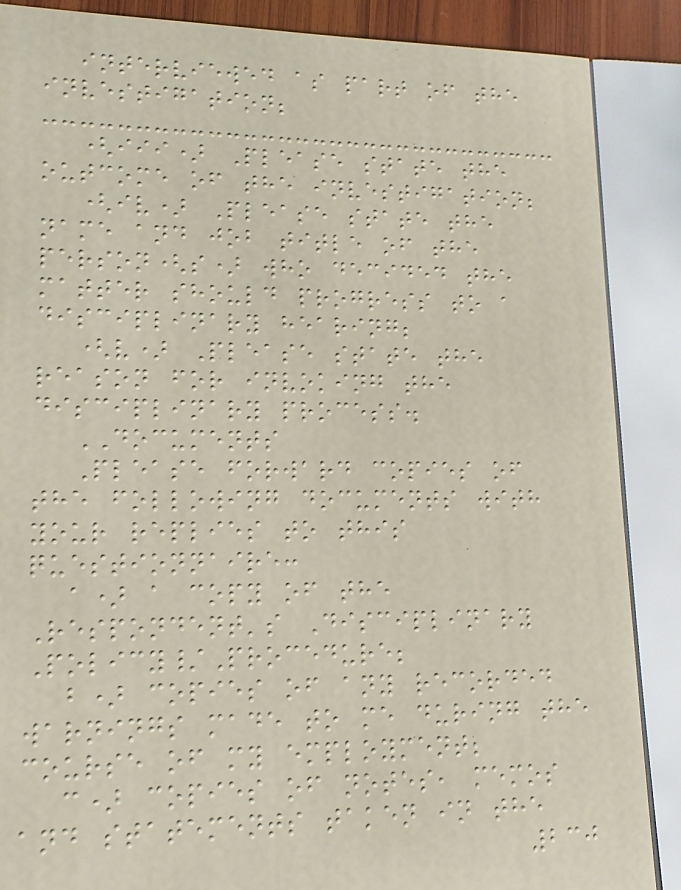interviewed as part of the
investigation;
(iii) Please state the
outcome of the investigation;
(iv) Please state the
name and job title of the
person(s) who decided the
matter should progress to a
disciplinary hearing;
(v) Please state the
reason for invoking the
disciplinary process.
DOCUMENTS
Please forward copies of
the following documents with
your replies to this
questionnaire:
a) a copy of the
Respondent's Disciplinary
Policy/Procedure;
b) copies of any recorded
warnings made to me during the
course of my employment;
c) copies of notes, memos
and statements taken in the
230
